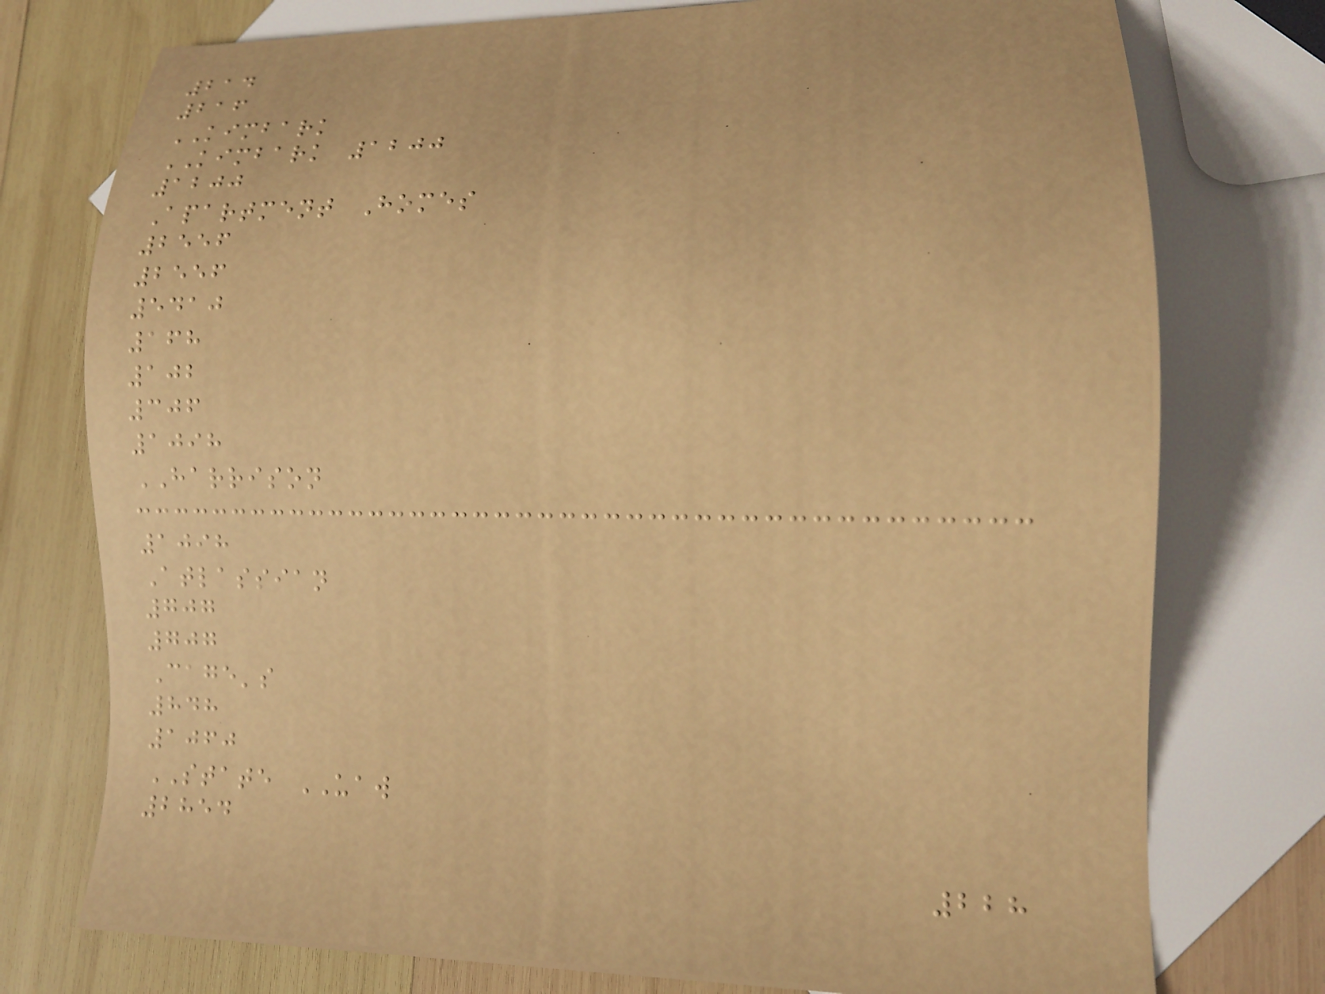214
216
KIMBARK
KIMBARK 1200
1200
Apartment Homes
2556
2556
5410
168
102
306
1098
HARRISON
1098
Atlassian
707
707
Cage's
848
1060
STATE UAW
2854
228
